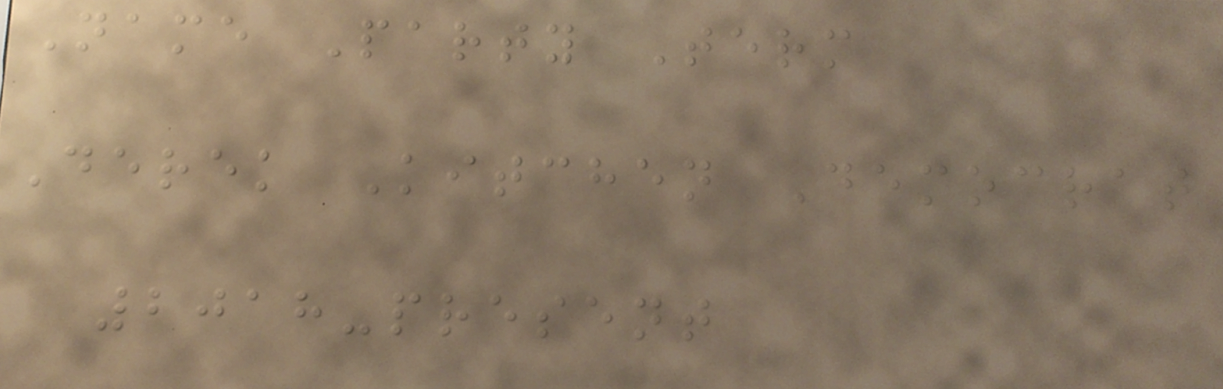Name Party Term
Derek Kitchen Democrat
2018-present
